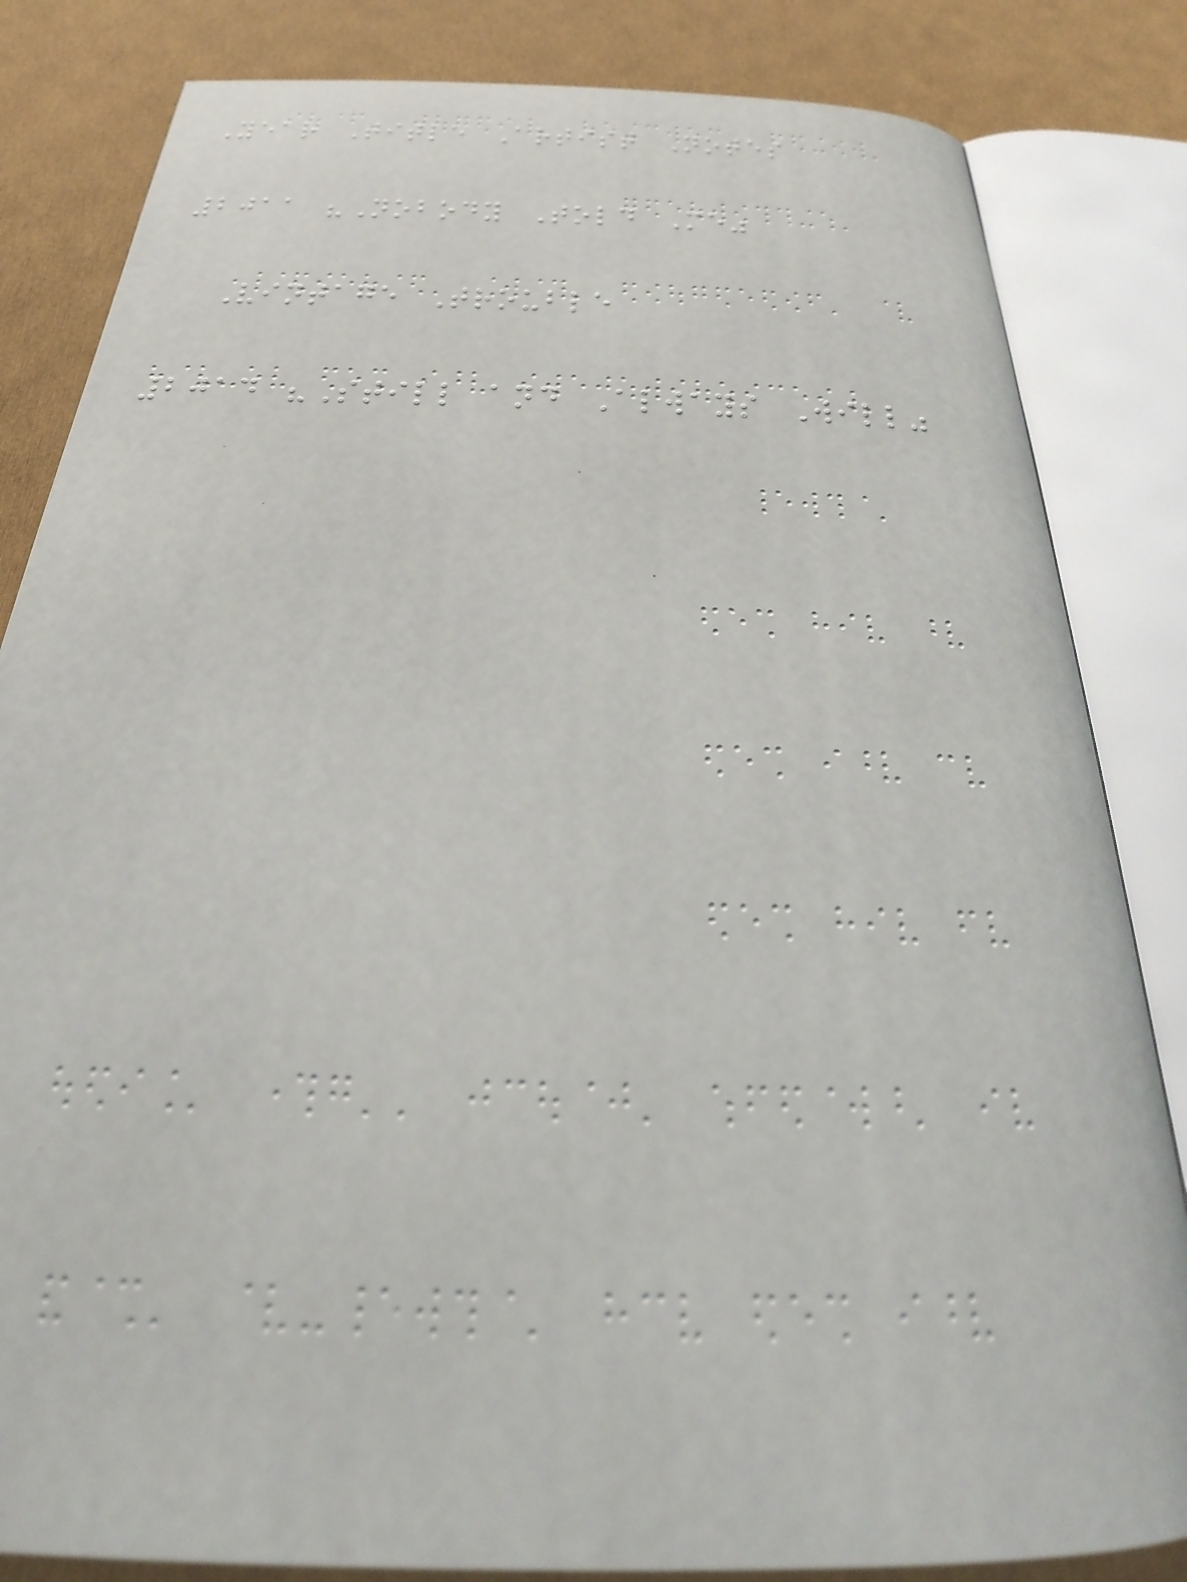Year Title Artist Notes
2011 "Nobody Told Me"
Vintage Trouble
2014 "Still and Always Will"
